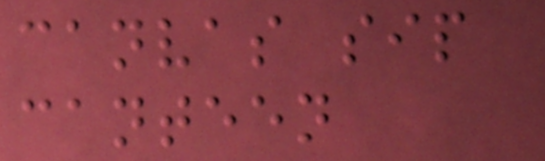canvas sip
canteen
